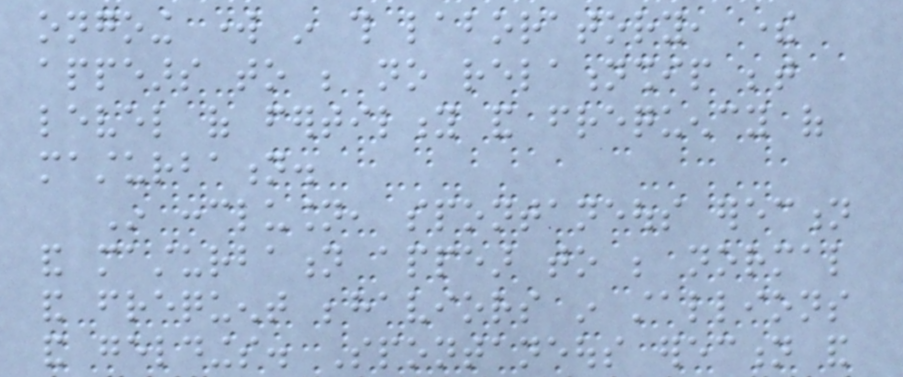ongoing work in this laboratory, there
appears to be no relationship between
level of fertility and frequency of
masturbation.
In conclusion, spontaneous erection
and masturbation appear to be normal
and frequent behaviors in stallions
and geldings. Spontaneous erection and
